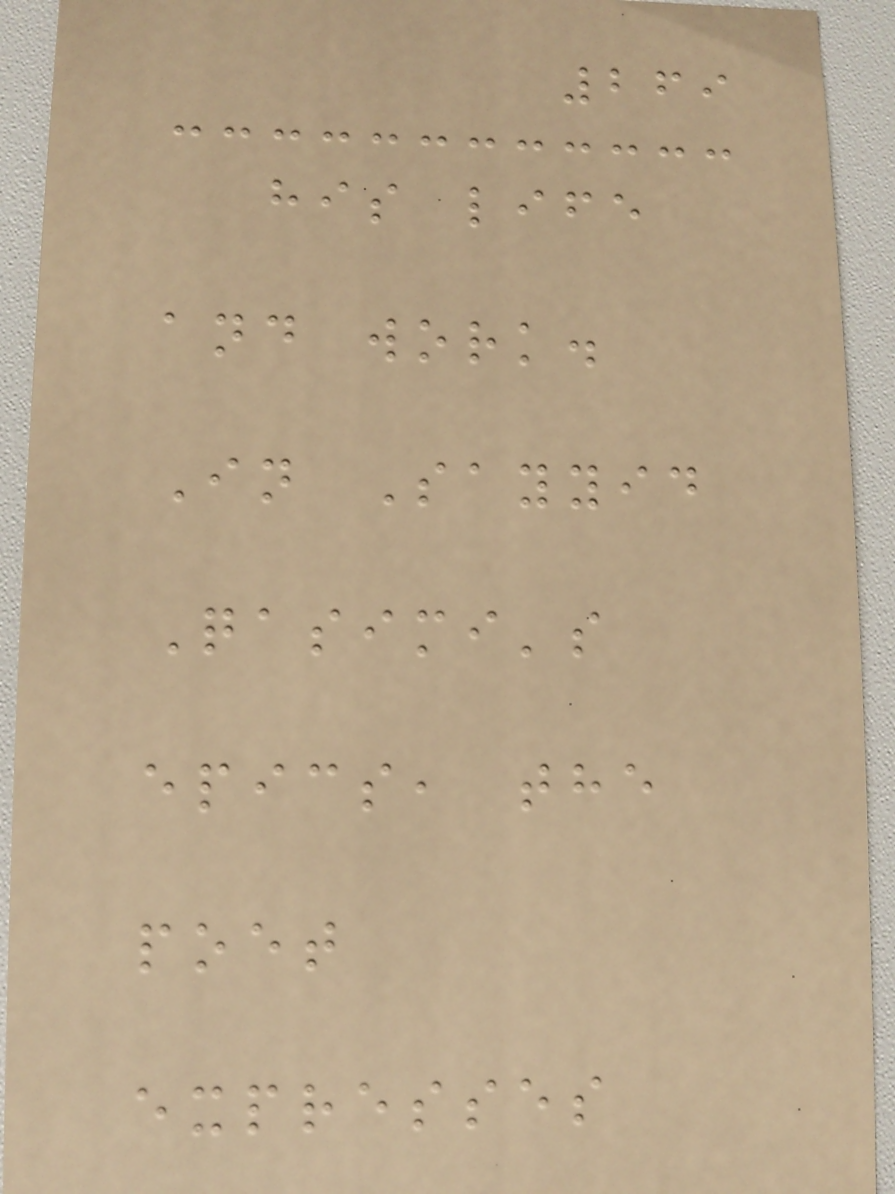269
his life
and work.
In Sayyid
Qasimi's
epics, the
poet
expresses
